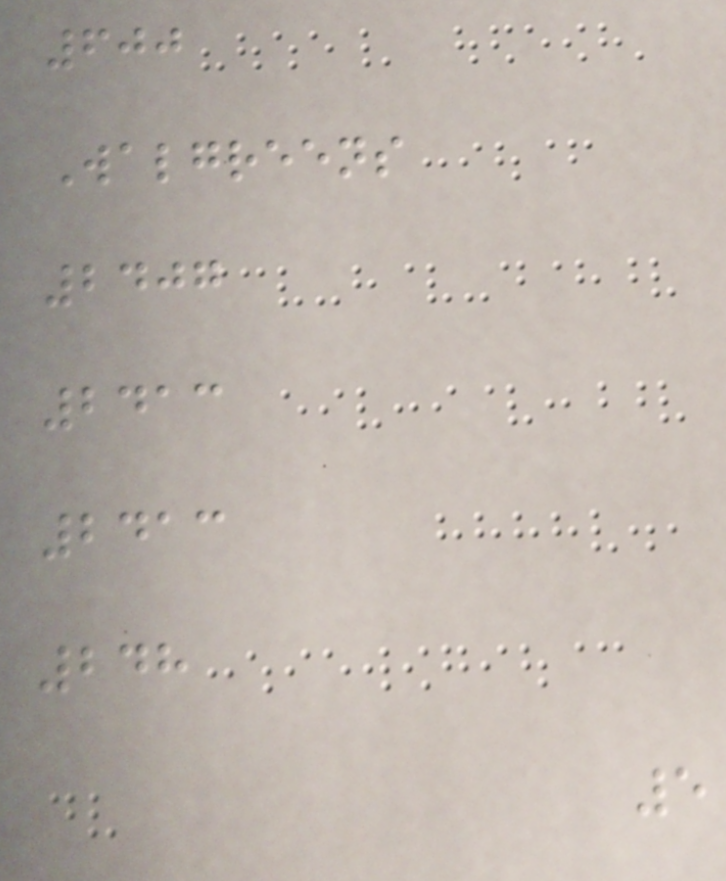600
Walgreens
2407
2413
2413
248
5
